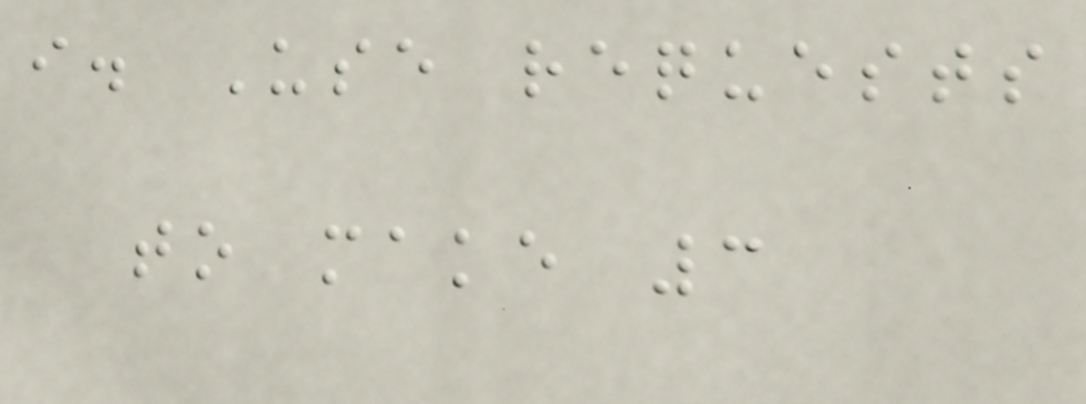i. Use requests
to make 3
